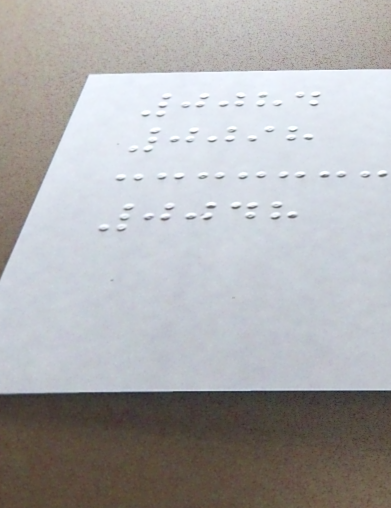0084
0098
0048
